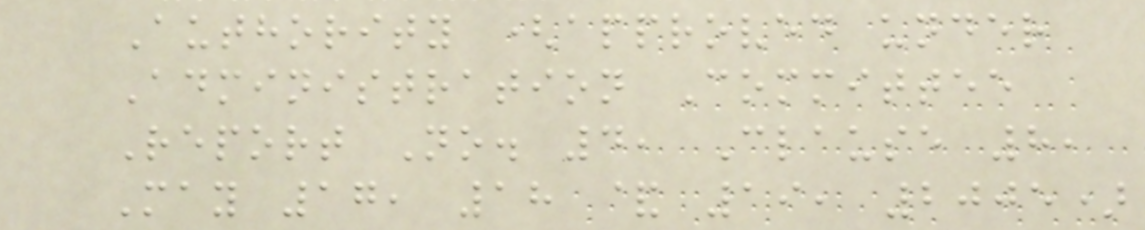Authority (approved under
Administration Committee
Report No. 4, Clause 8,
May 17, 18 & 19, 2005)
